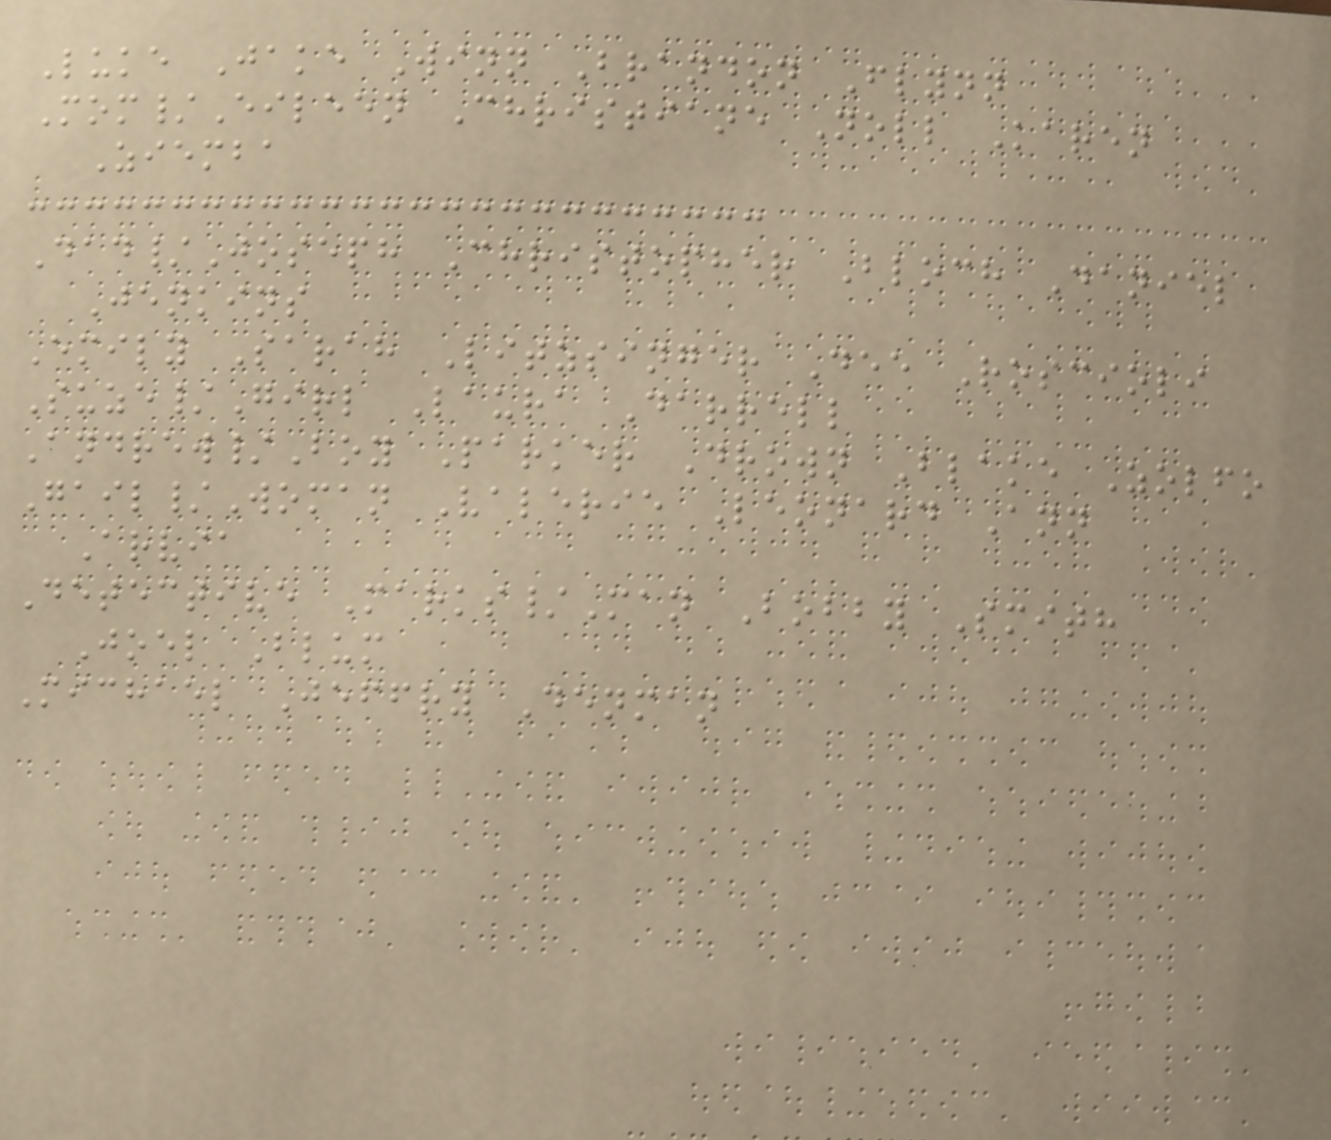Luke Jake Winn Brandon Flynn
Mom/Eileen Christiane Noll Karen
Ziemba
Dad/Joseph Christopher Bloch Daniel
Jenkins
Emily Sarah Litzsinger Dee Roscioli
Suze/Girl Laura Darrell
Andrew/Boy Parker Drown Blake Zolfo
Gail/Woman Valerie Leonard Ann
Arvia
Detective Marks/Man Bobby Smith
Joel Blum
Michael Jeffry Denman
